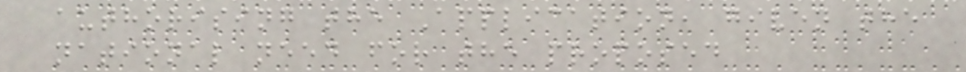authorising the Application, given the
national need for the proposed
